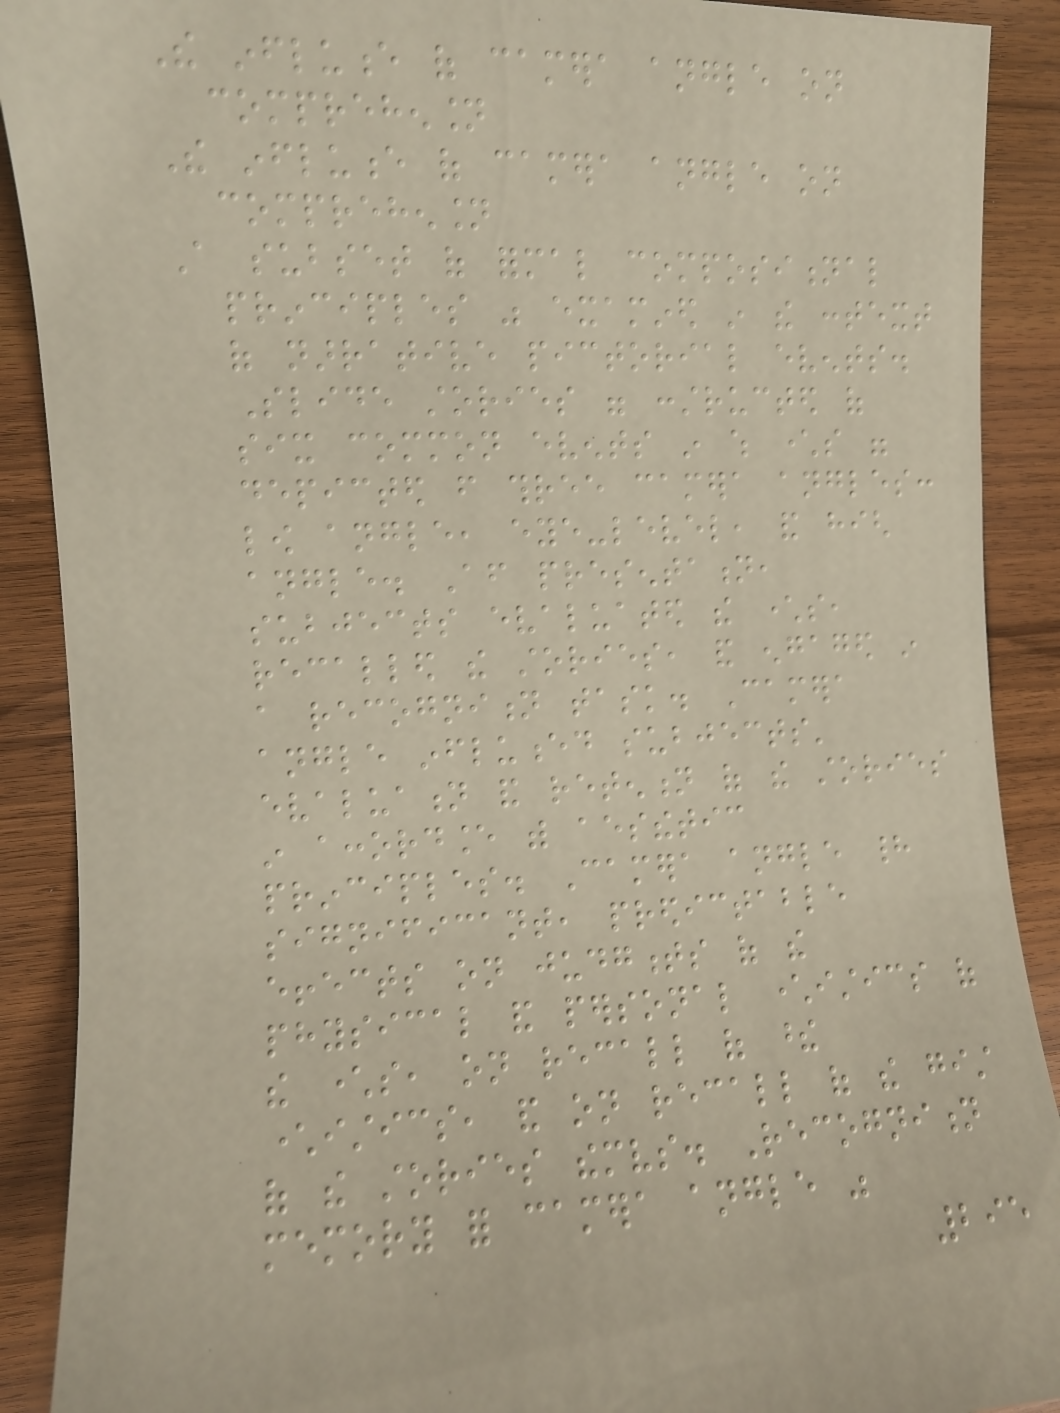The influence of camera angle on
comprehension
The influence of camera angle on
comprehension
A subset of formal compositional
principles was examined in the context
of narrative pictorial events.
Slide stories were constructed of
six common events in which characters were
depicted from three camera angles:
low angle, eye-level, and high
angle. After presentation,
subjects evaluated the characters,
recalled the stories, and engaged in
a recognition task. Camera
angle influenced subjects'
evaluation and retention of the stories
in accordance with aesthetic
principles. Camera angle had
significant, predictable
effects on judgments of the
physical and personal characteristics of
the characters, on recall of these
characteristics, and on recall of the gist
of the stories themselves. Recognition
memory for camera angle was
295
